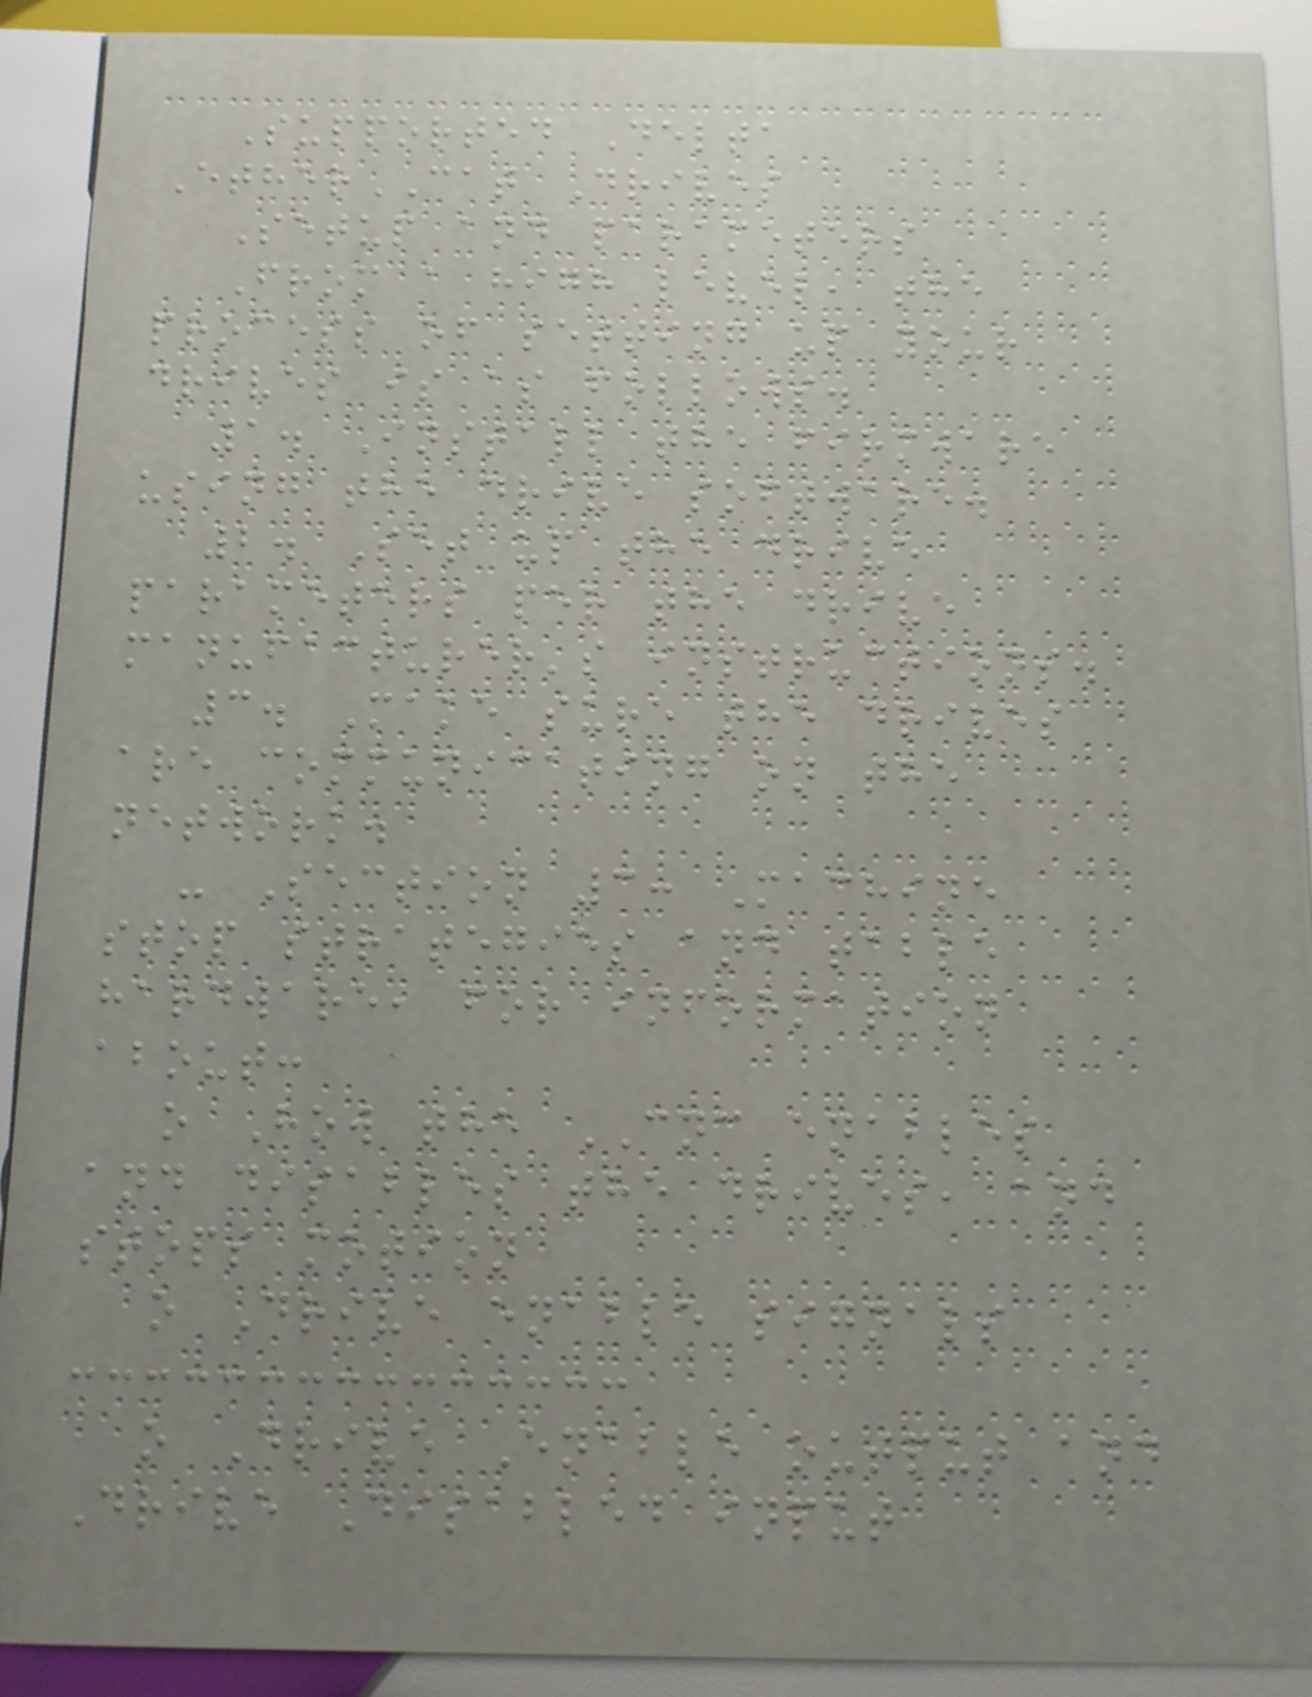Supported Delta
EtherCAT Drives
Setup and parameters
From a high level, the
process of setting up your
drives is as follows.
1. Install the firmware
using the drive software.
2. Set up the drive
parameters per the drive
manufacturer's instructions.
3. Make sure the drives
are communicating on the
network.
- Section 3: Machine
stop strategies and table
hardware, for information
about:
o How the CNC enables
and disables the drives, and
stops motion
o Drive enable signals
o Drive Enable output and
Drive Disabled input
